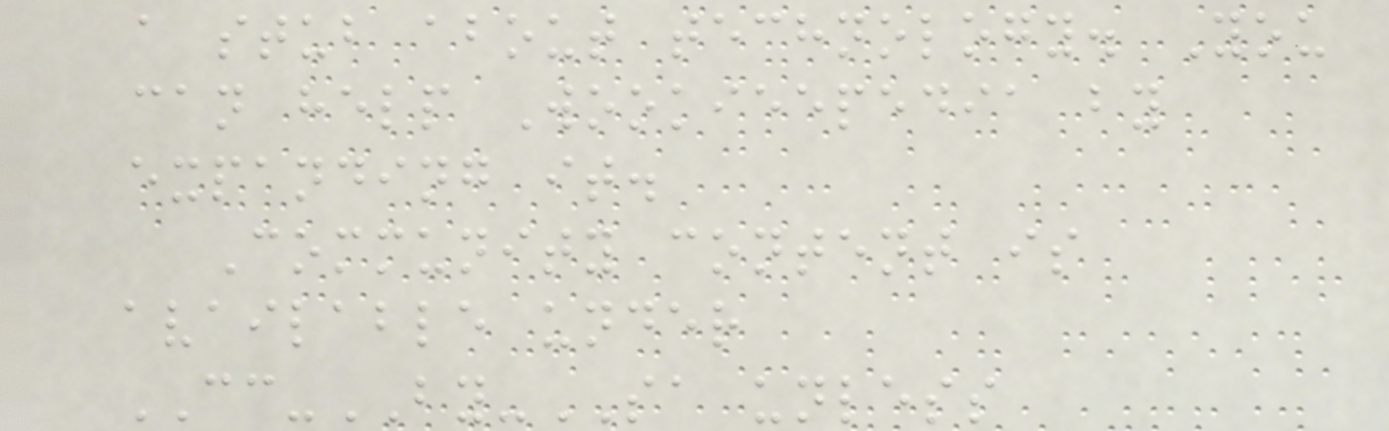a stub about technology. You
can help Wookieepedia by
expanding it.
Community content is
available under
CC-BY-SA unless
